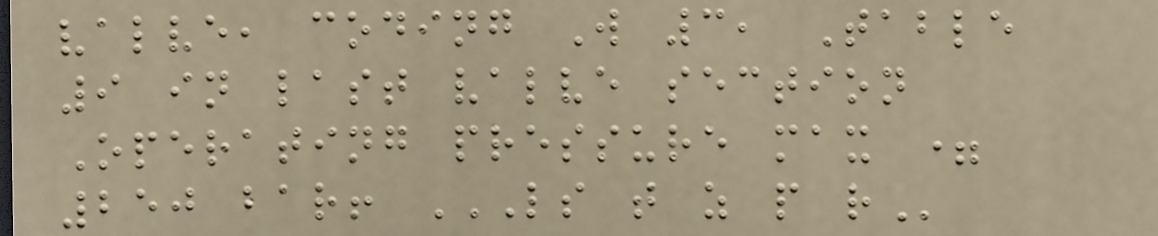valve, coding W 3, Table
9 in last valve section
Operating pressure max =
250 bar! LS T Z P R
